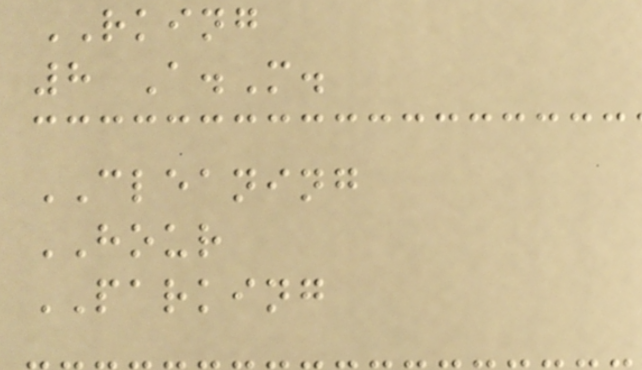RKING
8 A.M.
CLEANING
HOUR
PARKING
